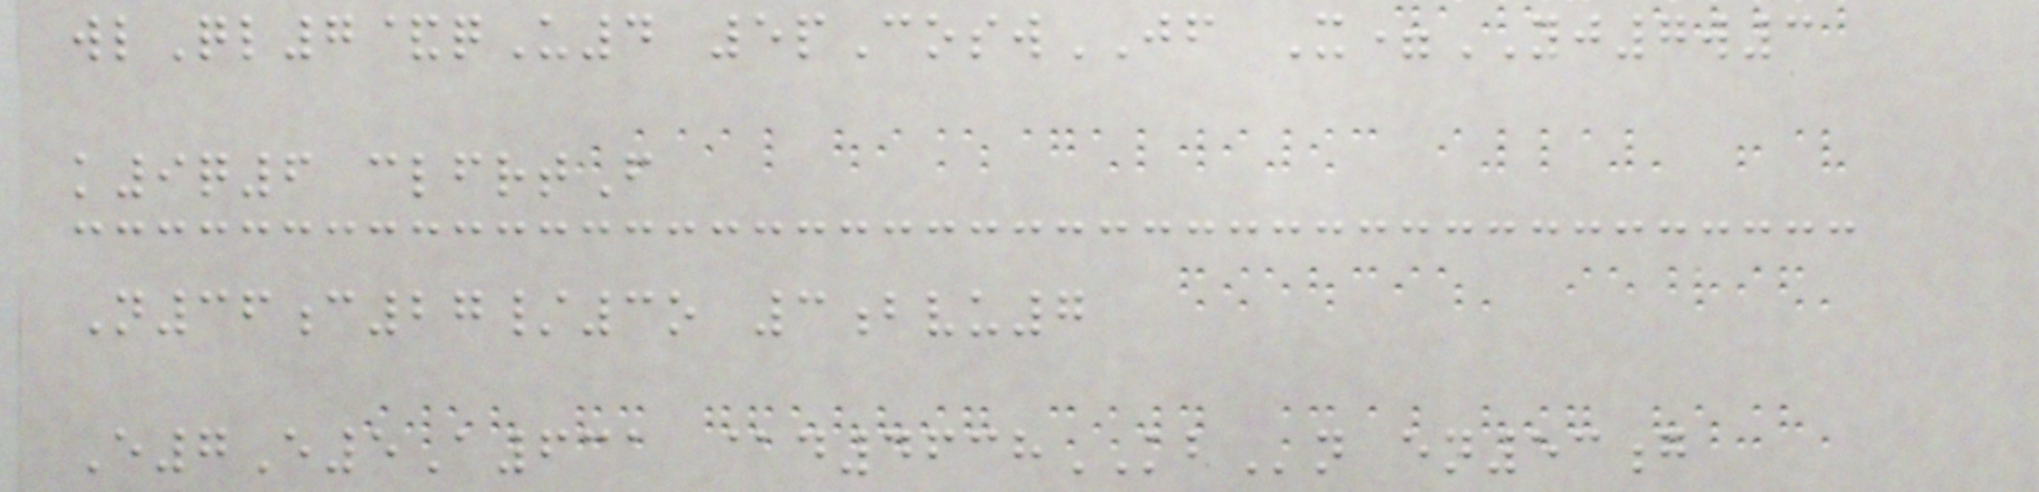wlQl7&qU4 5pCoswJF X=YJ7w3
k9q6 clfrtF
N36c27/3o 3bvu7
E7E5A631 @d4638KBn en53g
